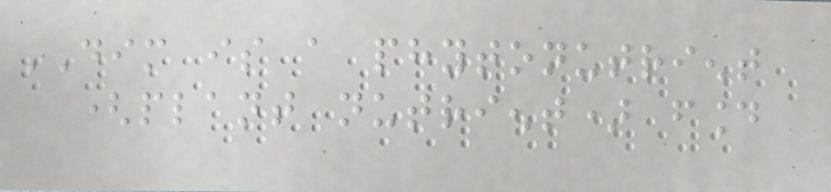DIM is a phytonutrient
(plant nutrient) found
